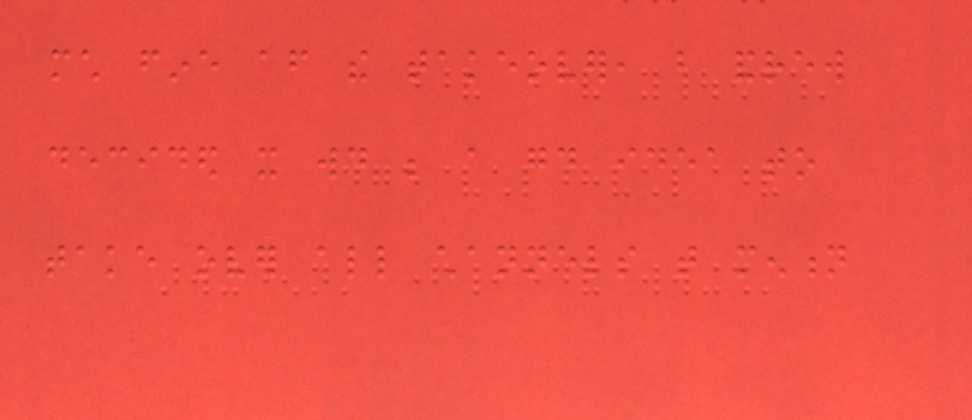much fine after the takeover, but andrew
decided it would be a good idea to
take over all channels that mention
